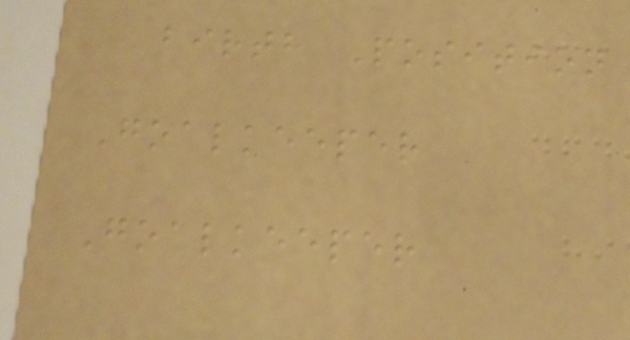birth Position
Goalkeeper
Goalkeeper
